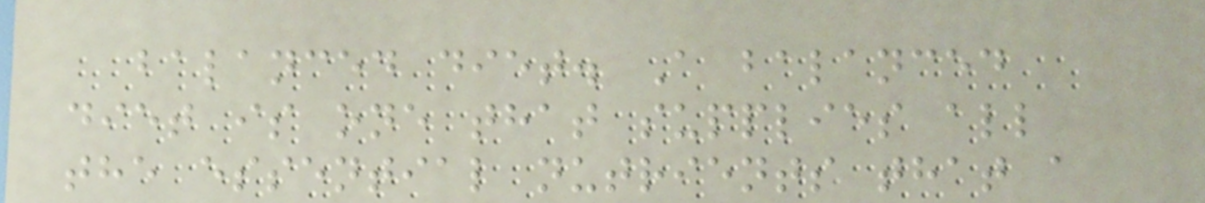balanced diet. A balanced
diet is one that supplies all
the essential nutrients that a
